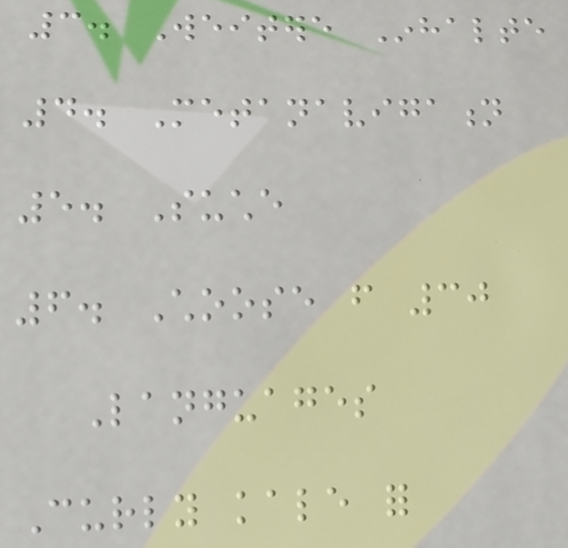3. Weitere Inhalte
4. Metanavigation
5. Suche
6. Choose from 30
Languages
Curly kale for
